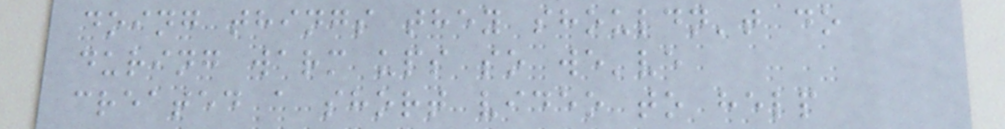doing things they shouldn't do
during warm ups so we've
created a short video to help
